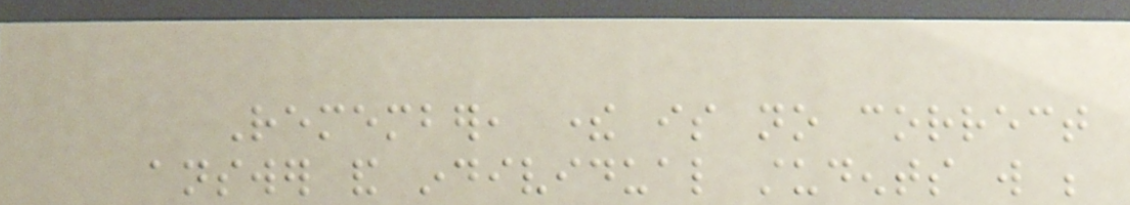Remember, there is no correct
answer and individual students will be
